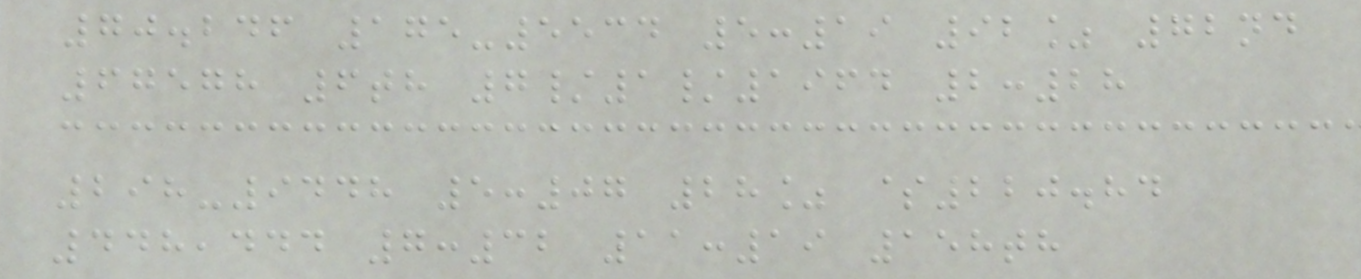70.246 175-5534 5:19 92% 72nd
67578 6th 7/1/1964 2:28
298-9448 5:07 28% $220.84
448,444 7:32 11:19 158th
